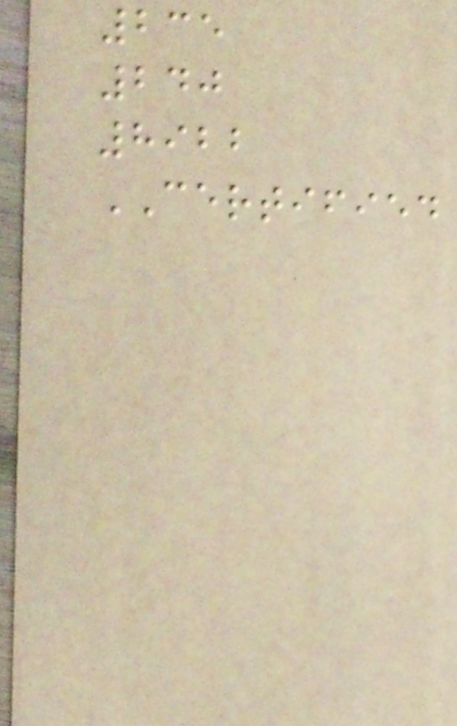235
240
8922
CERTIFIED
